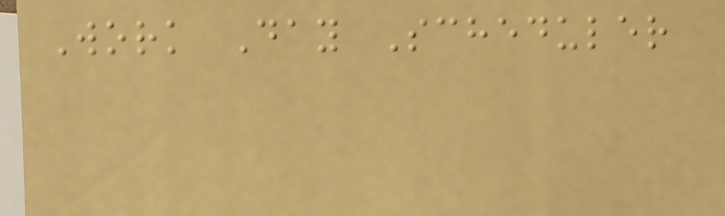Work Day Scheduler
